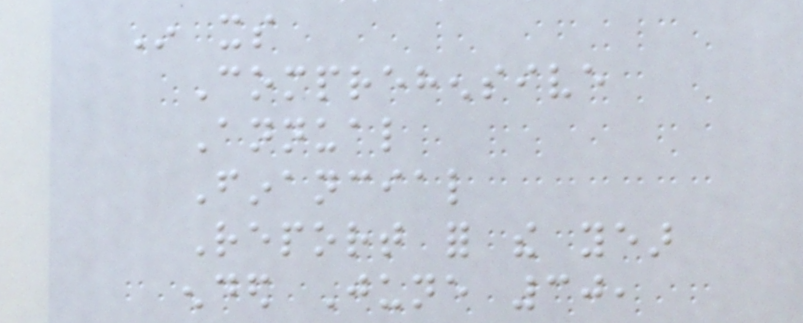In its
Comprehensive
Annual
Financial
Report for the year
ended June 30,
